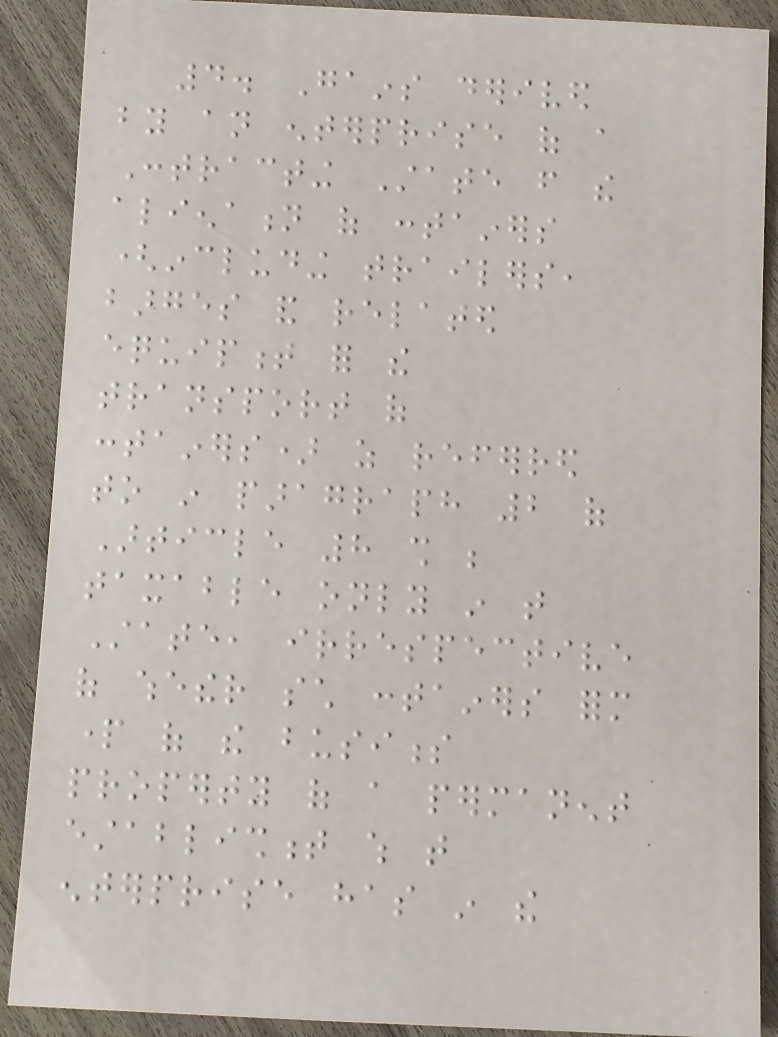4. Gains derived
by an enterprise of a
Contracting State from the
alienation of containers
(including trailers,
barges and related
equipment for the
transport of
containers) as referred
to in paragraph 2 of
Article 8 shall be
taxable only in that
State, irrespective
of whether such containers form
part of the business
property of a permanent
establishment which that
enterprise has in the
